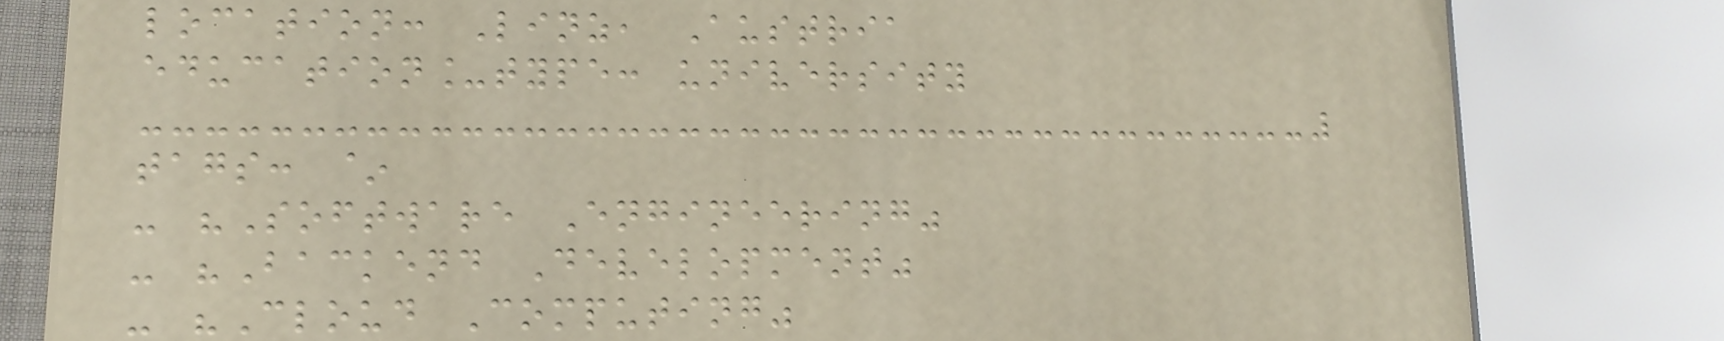location: Linz, Austria
education_type: university
tags: ~
- "Software Engineering"
- "Backend Development"
- "Cloud Computing"
